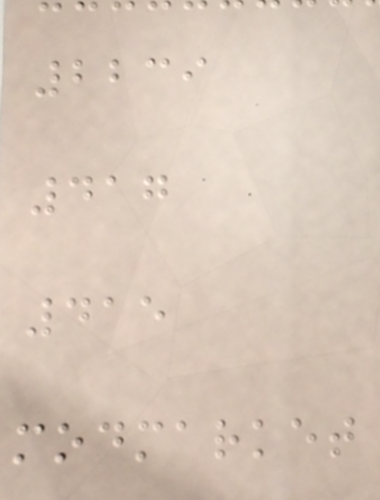2239
417
415
modmarket
